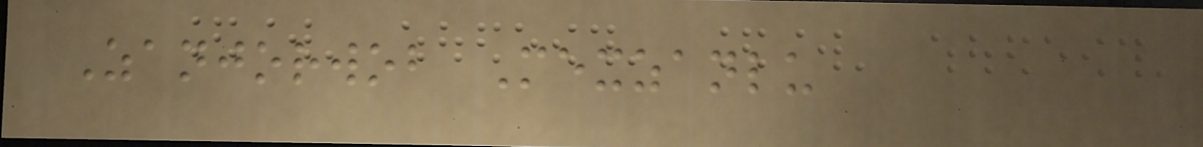Zanjorwob Mexzanlu
